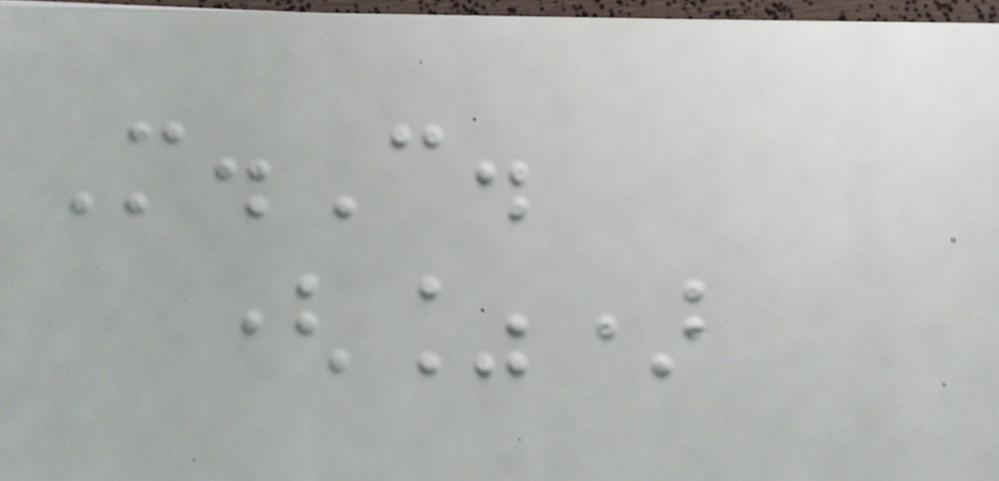M.C.
(%)
